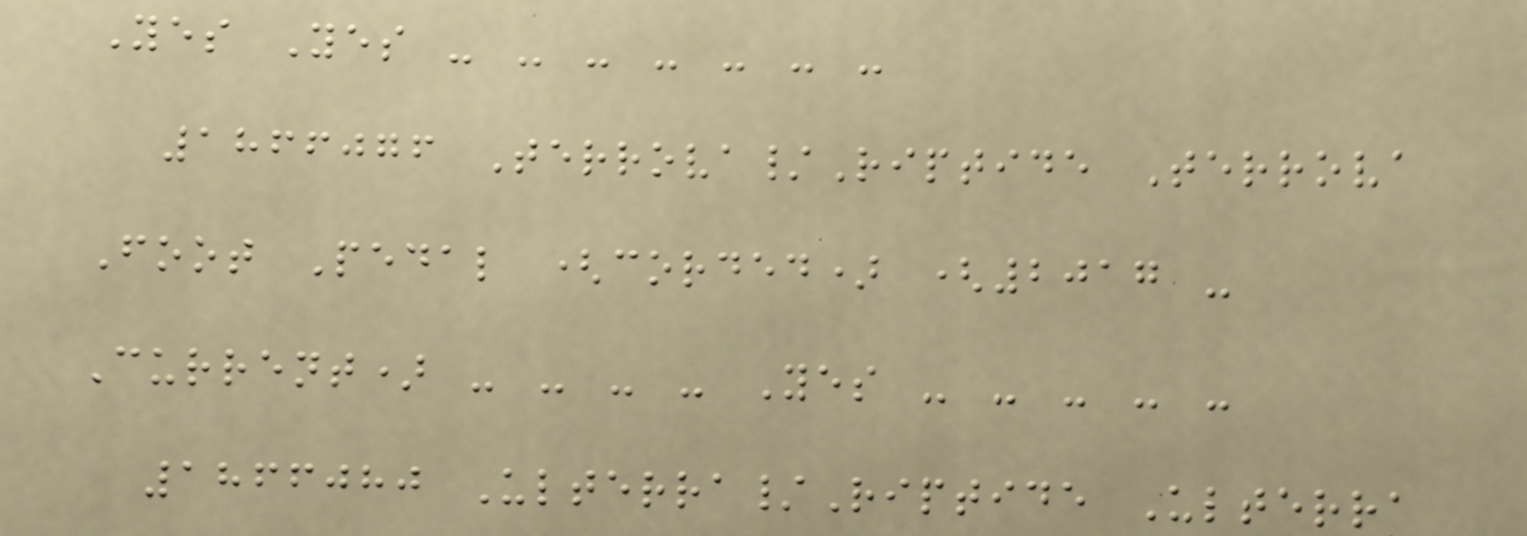Yes Yes - - - - - - -
1866076 Terrova/Riptide Terrova
Foot Pedal (corded) (2017 -
Current) - - - - Yes - - - - -
1866080 Ulterra/Riptide Ulterra
